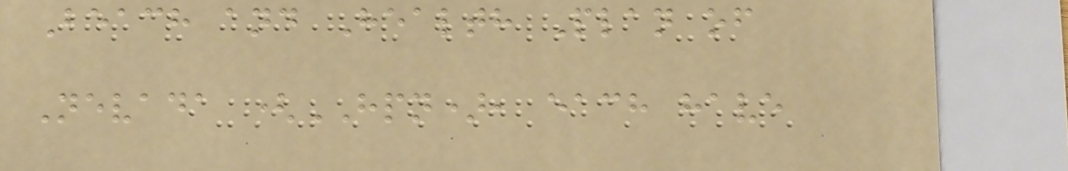Beach and Health Plan of
Nevada (HPN), each have
